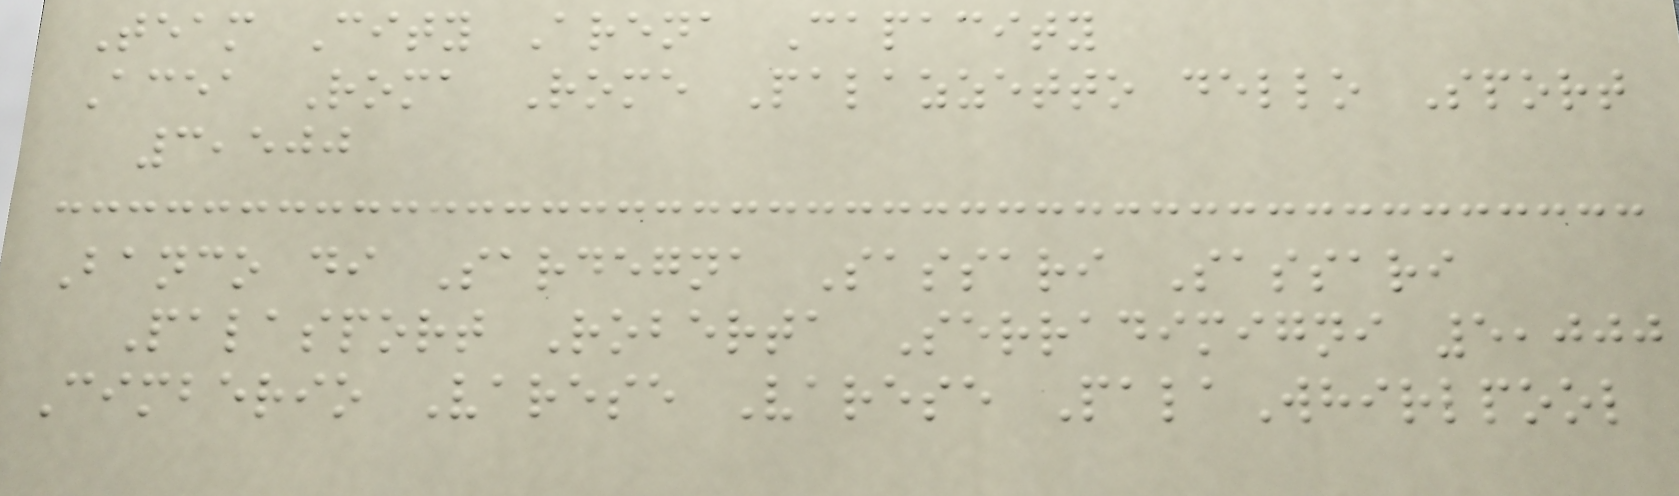Team City Arena Capacity
Acea Roma Rome Palazzetto dello Sport
3,500
Banco di Sardegna Sassari Sassari
Palasport Roberta Serradimigni 5,000
Cimberio Varese Varese PalaWhirlpool
